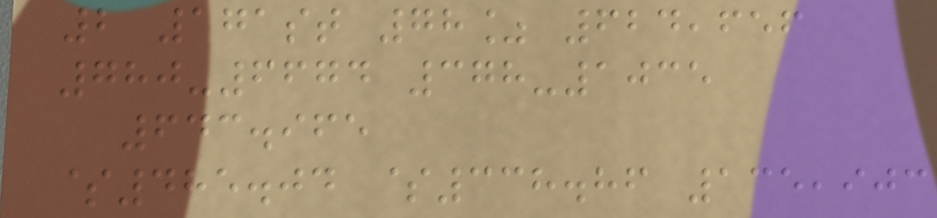2 171st 78% 624,656
780-6674 378-1035
643.965
$485.04 $338.86 135,903
